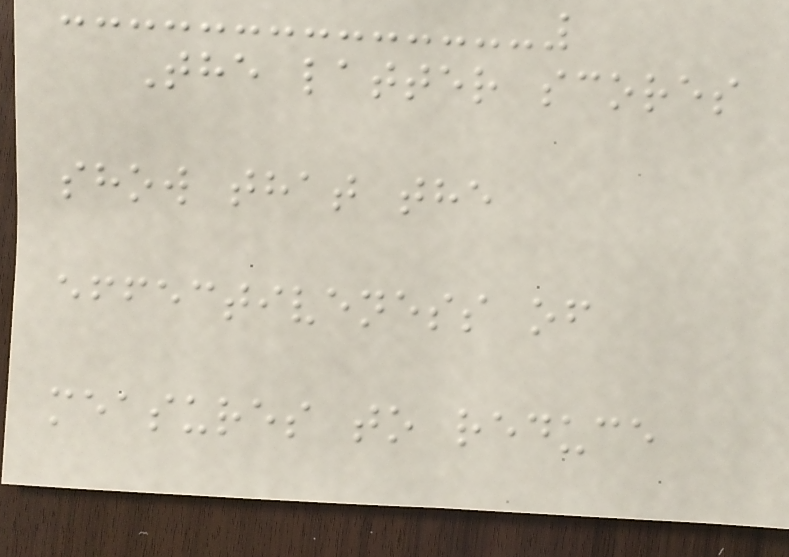The latter scores
show that the
effectiveness of
measures to reduce
